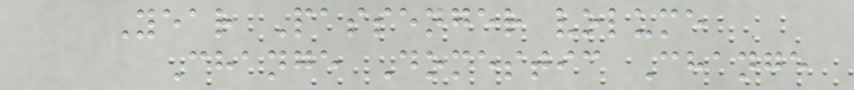Year Passenger volume
Change Domestic Change
